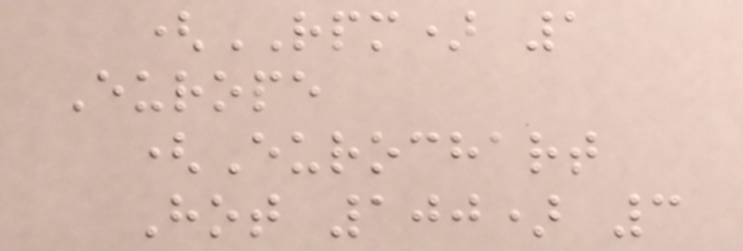(RPM) 1
Europe
(Eurochart
Hot 100) 3
